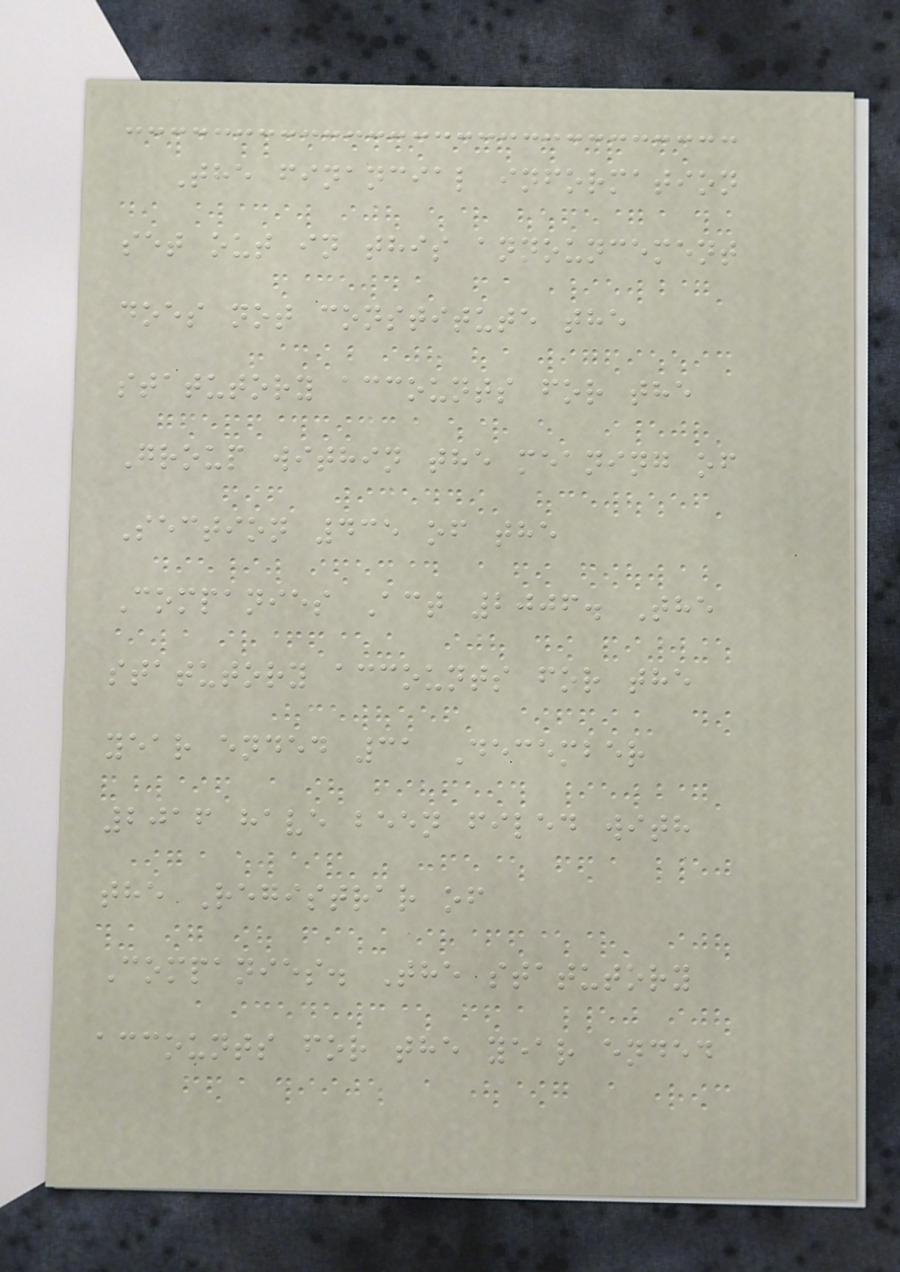The financial information
set out in this announcement
does not constitute the
statutory accounts for the
Group within the meaning of
Section 435 of the
Companies Act 2006. The
statutory accounts for the
year ended 31 December
2016 have been filed with
the Registrar of
Companies. The statutory
accounts for the year ended
